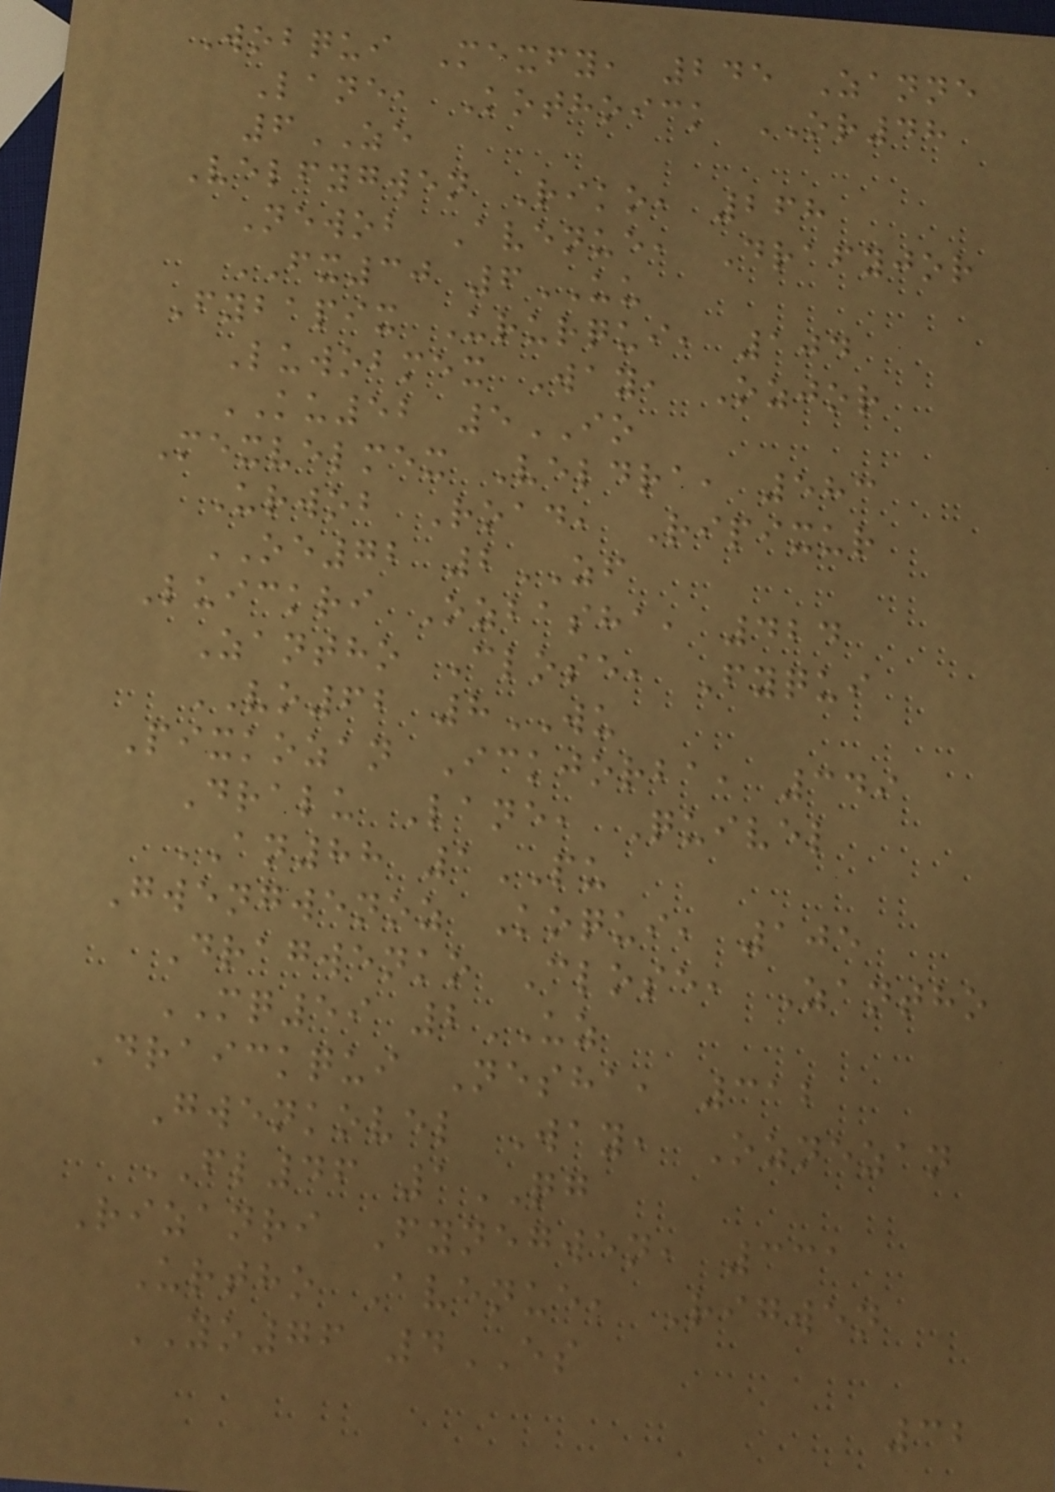Wobqui Mexfy, 245 Zanne
Lane, Kothoick OR48
6ZE
Velfygwen Riko, 268
Newob Avenue, Drafyjor
FX30 6UU
Fybapix Ururqui, 104
Luwobmex Way, Ozjor
KU52 5IO
Mexvelmex Veldra, 583
Urwob Road, Ripixur
OE72 2ZF
Luickri Ozbasha, 424
Zantho Close, Fyqui
VO62 8WU
Pixkozan Ickjorba, 349
Dralu Lane, Quivel
AN88 1PU
Gwengwenoz Koqui, 105
Dragwenko Close, Zantho
MQ59 2UZ
Draickqui Nesha, 312
Gwenkovel Way, Oznezan
FL46 1QG
Rizanri Fynegwen, 331
Urtho Avenue, Rigwen
YO76 4ES
32
